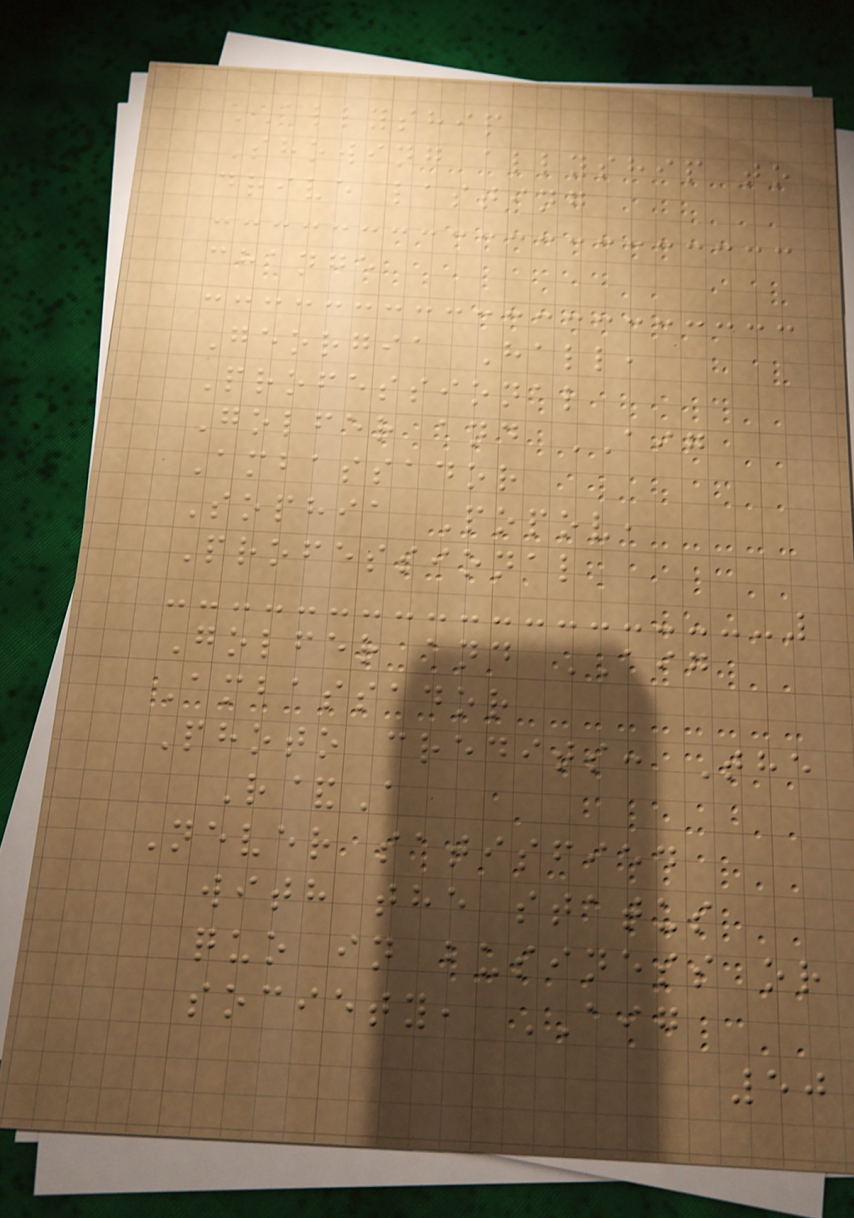ALLYSHIP
Showing allyship to
drive lasting
change
Georgia Hall,
Professional
Golfer and AIG
Ambassador
Sophia Popov,
Professional
Golfer and AIG
Ambassador
Photo credits: The
R&A
Never satisfied
with the status
quo in business or
society, AIG
50
